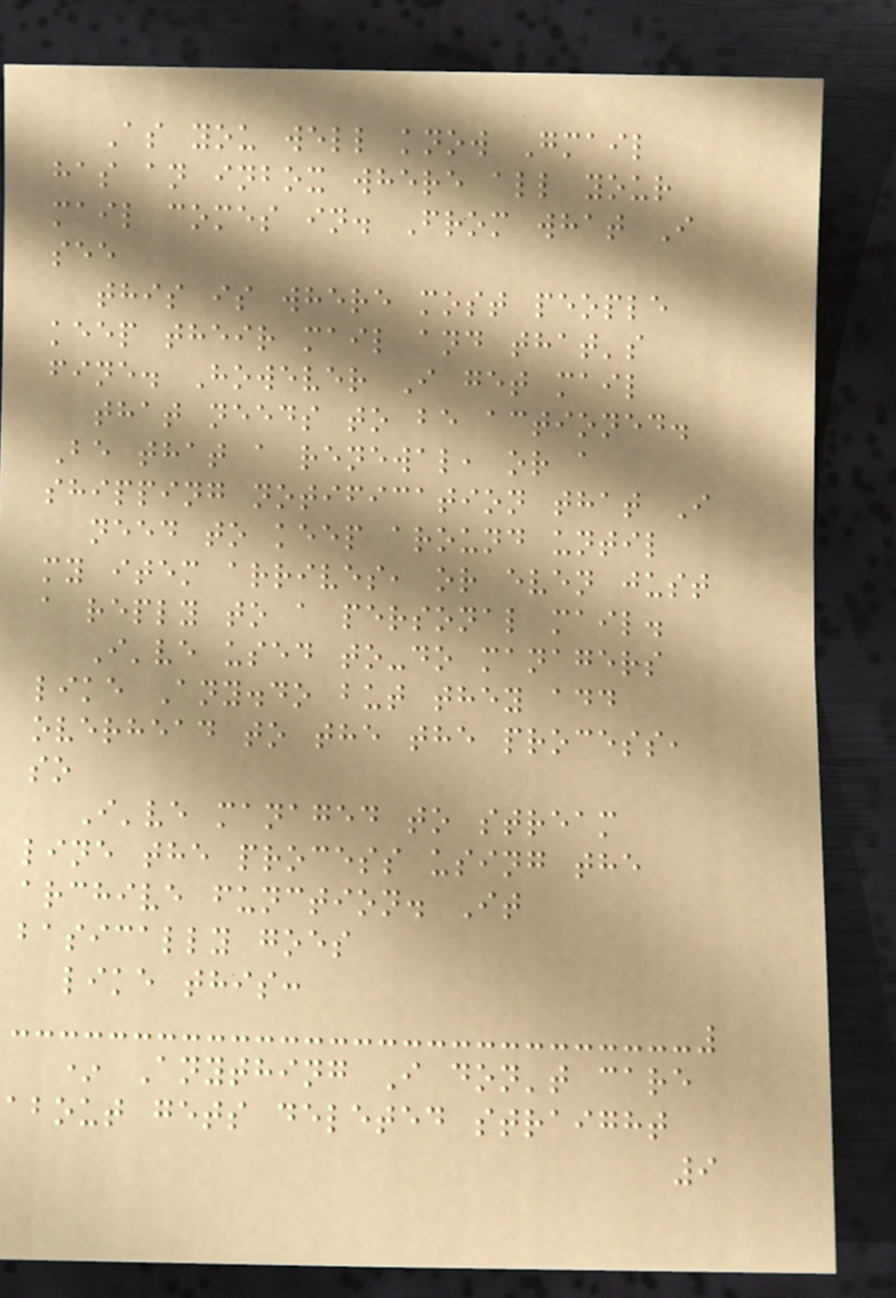As you well know Gmail
has an inbox where all your
mail comes in. From what I
see
this is where most people
keep their mail and that's
fine. However I get mail
that needs to be actioned.
Be that a renewal, or a
shipping notification that I
need to keep around until
my item arrives, or even just
a reply to a personal mail.
I've used to-do managers
like Any.do but they add
overhead to the the process,
so
I've managed to stream
line the process using the
archive function. It
basically goes
like this:
* Anything I don't care
about gets deleted straight
9
